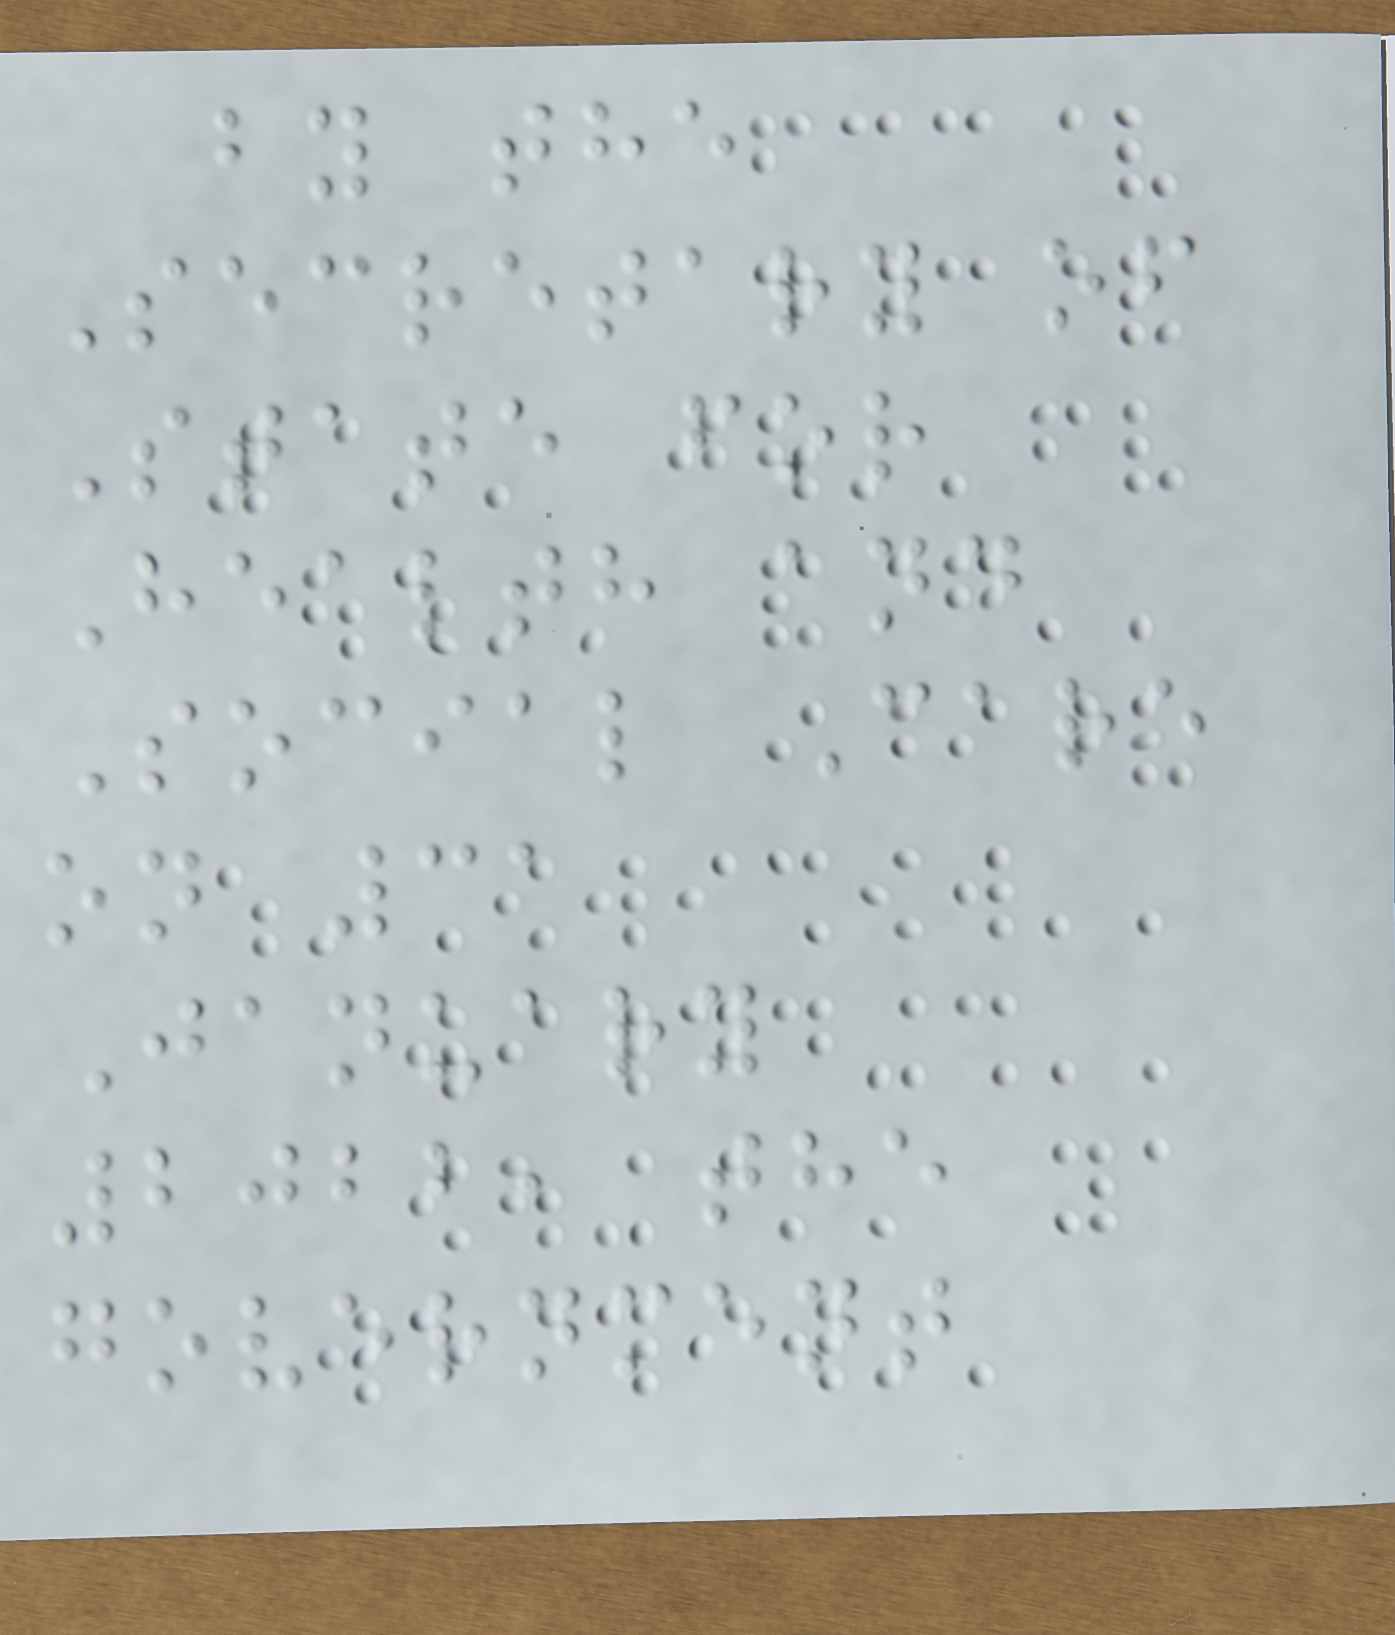by the
Secretary of
State for
Health and
Social Care
on 31
January
2022, the
government
